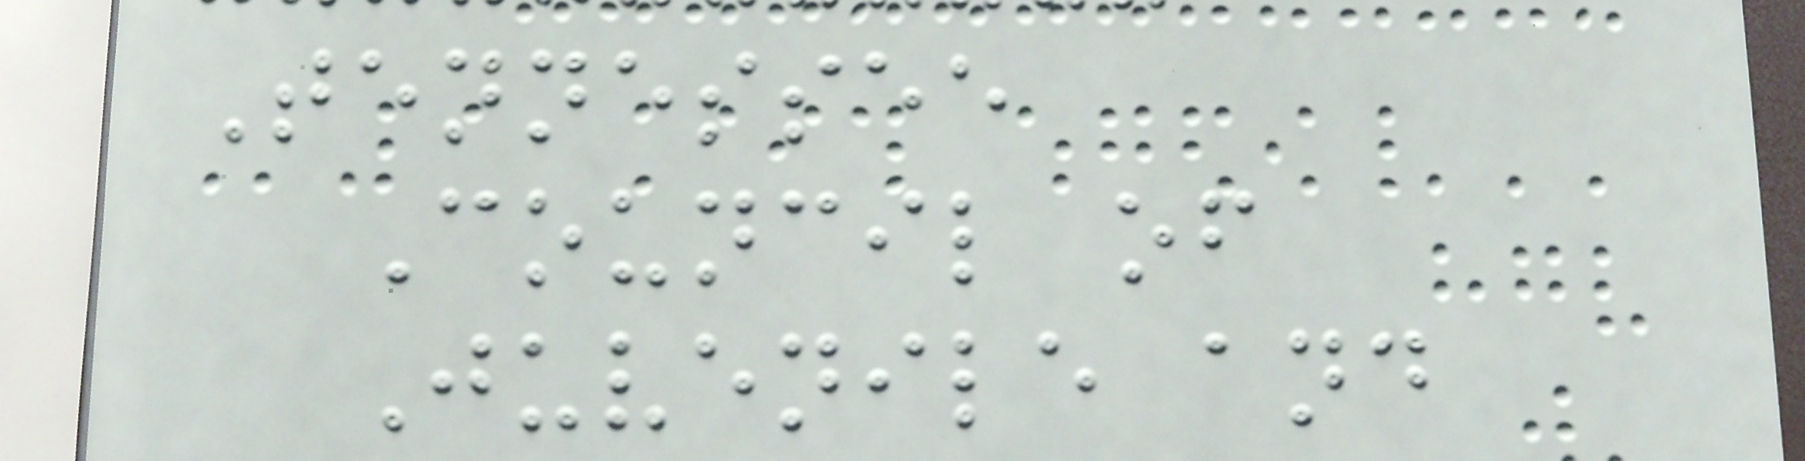Tennessee
Council of
Juvenile and
